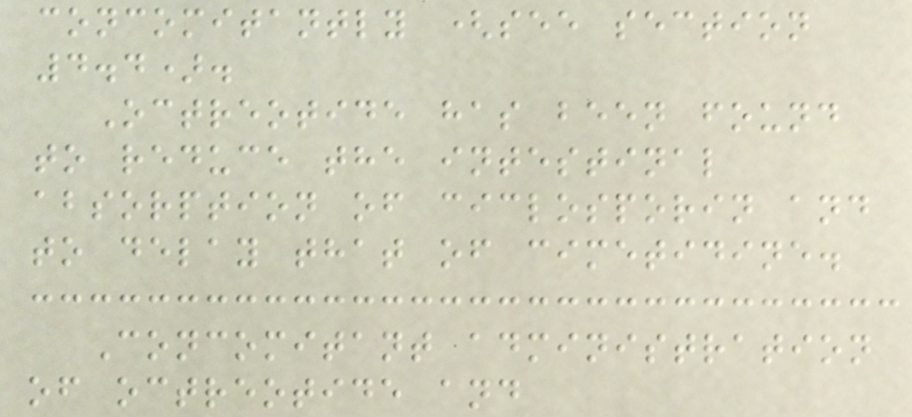concomitantly (see section
4.4).
Octreotide has been found
to reduce the intestinal
absorption of ciclosporin and
to delay that of cimetidine.
Concomitant administration
of octreotide and
